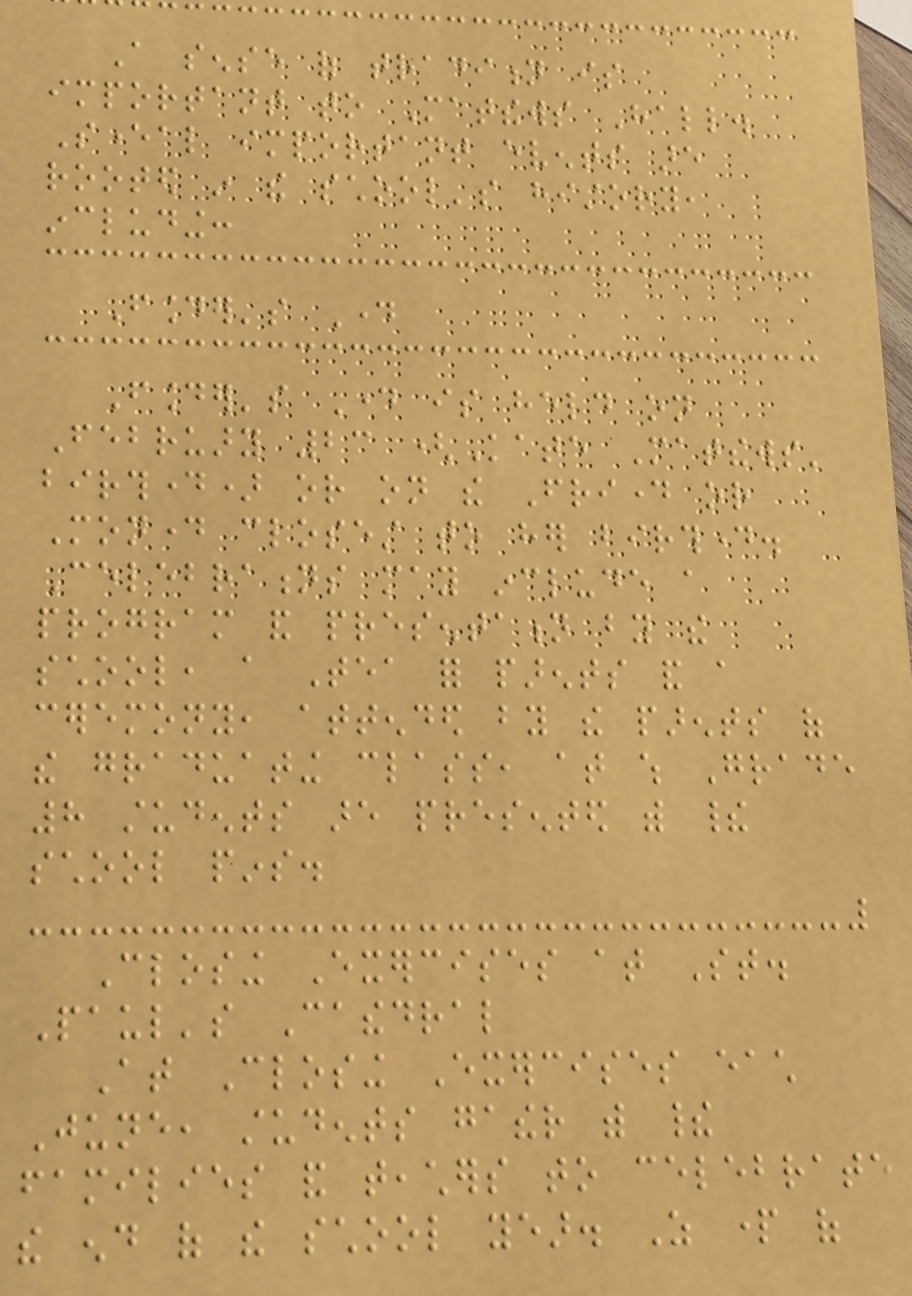A sense of tradition is
important to Matthews Hall.
Several important events are
rooted in the school's history,
including:
Founder's Day
Founder's Day is held on
February 23 (Kate Matthews'
birthday) or on the Friday or
Monday closest to her birthday.
Celebrations may include a
program and presentation by the
school, a Tea for parents and a
ceremony, attended by the parents of
the graduating class, at which Grade
8 students are presented with their
school pins.
Closing Exercises at St.
Paul's Cathedral
At Closing Exercises each
June, students gather with their
families and teachers to celebrate
the end of the school year. As part of
